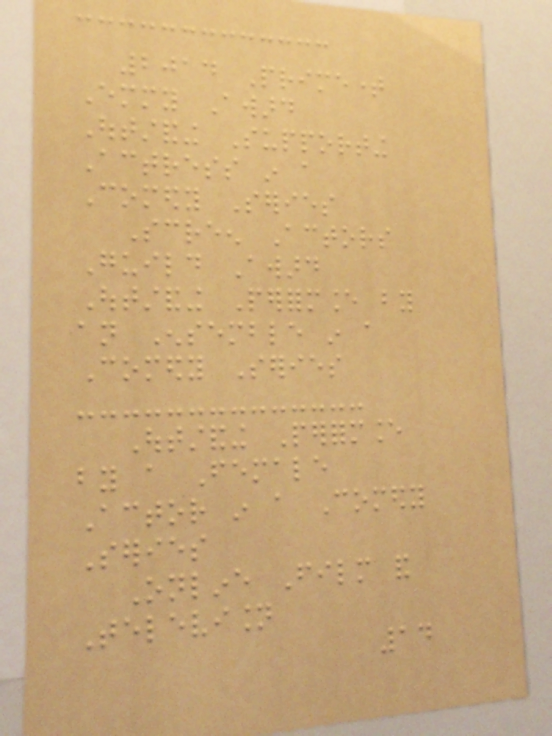2014 Primetime
Emmy Award
Outstanding Supporting
Actress in a
Comedy Series
Screen Actors
Guild Award
Outstanding Performance by
an Ensemble in a
Comedy Series
Outstanding Performance
by a Female
Actor in a Comedy
Series
Online Film and
Television
14
